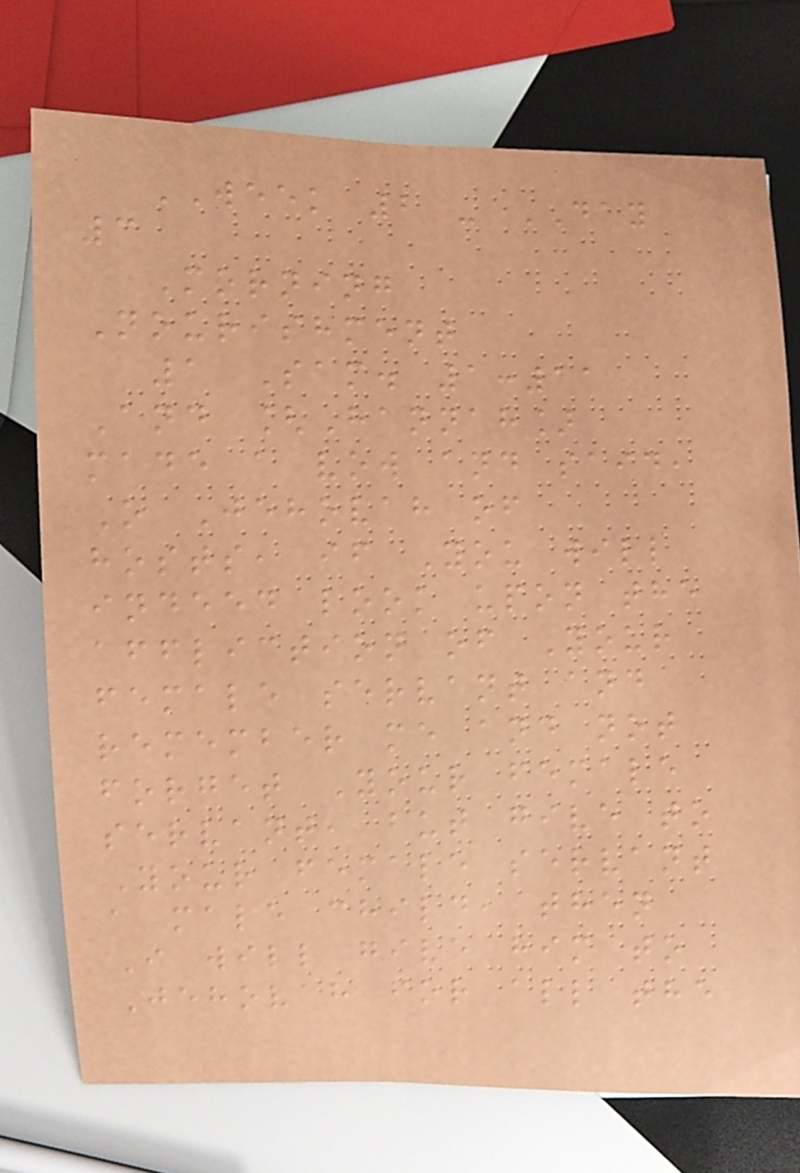WEEK 2 - DAY
3
Morning
Nourishment
1 Sam. 1:11
And [Hannah]
made a vow and said,
O Jehovah of
hosts, if You will
indeed look upon the
affliction of Your
female servant and
remember me and not
forget Your female
servant, but give to
Your female servant
a male child, then
I will give him to
Jehovah for all the
